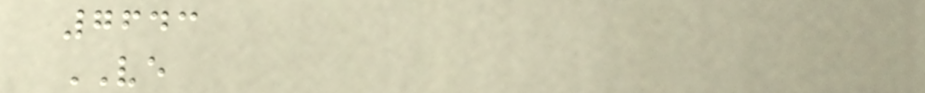7643
VE
